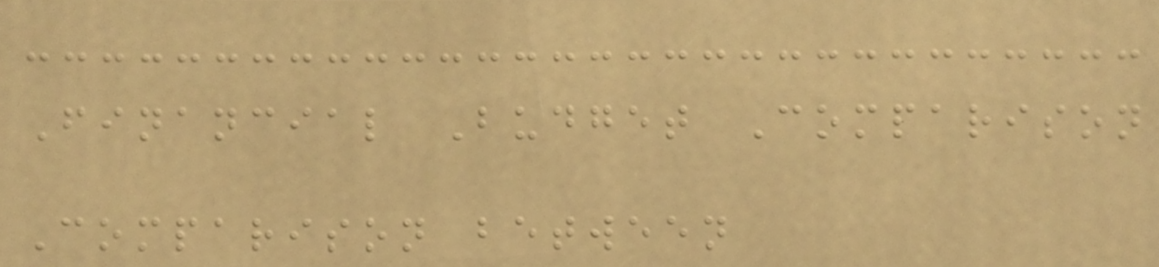Financial Budget Comparison
Comparison between
